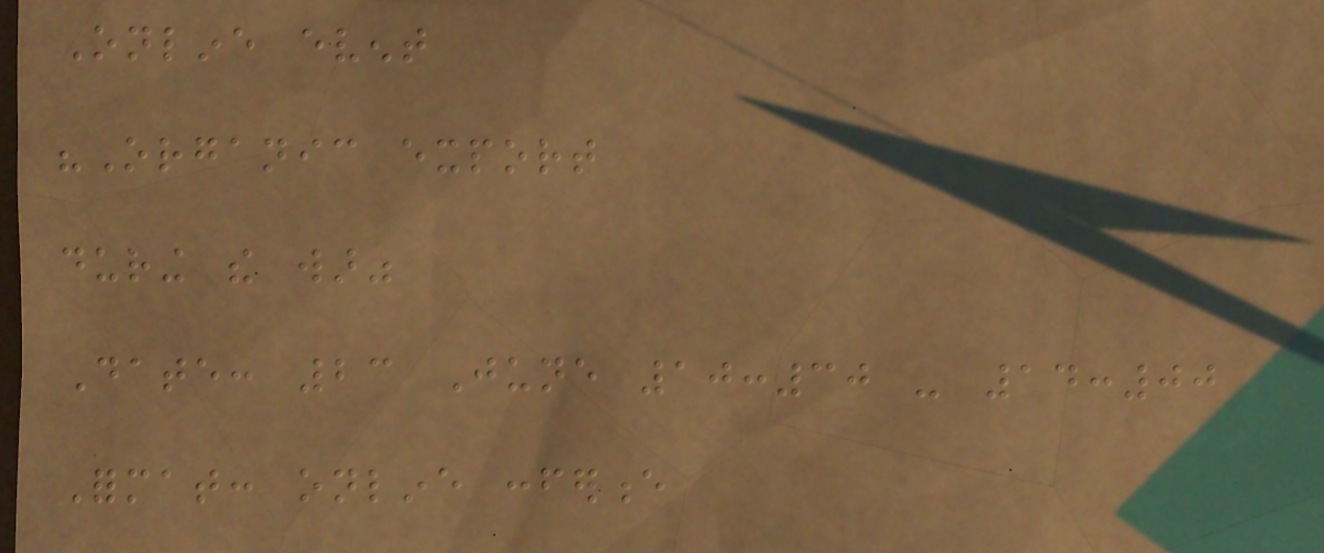Online event
"Organic export
during the war"
Date: 23 June 10:30 - 14:00
Format: online conference
